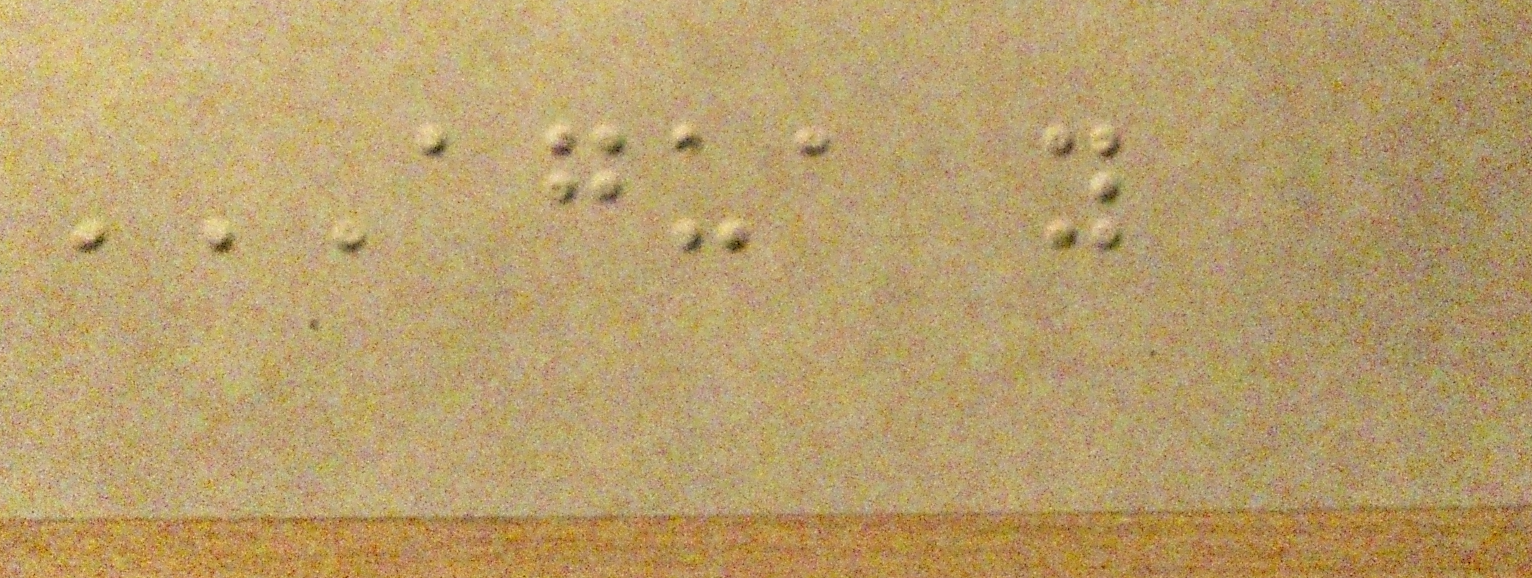AGUA Y
